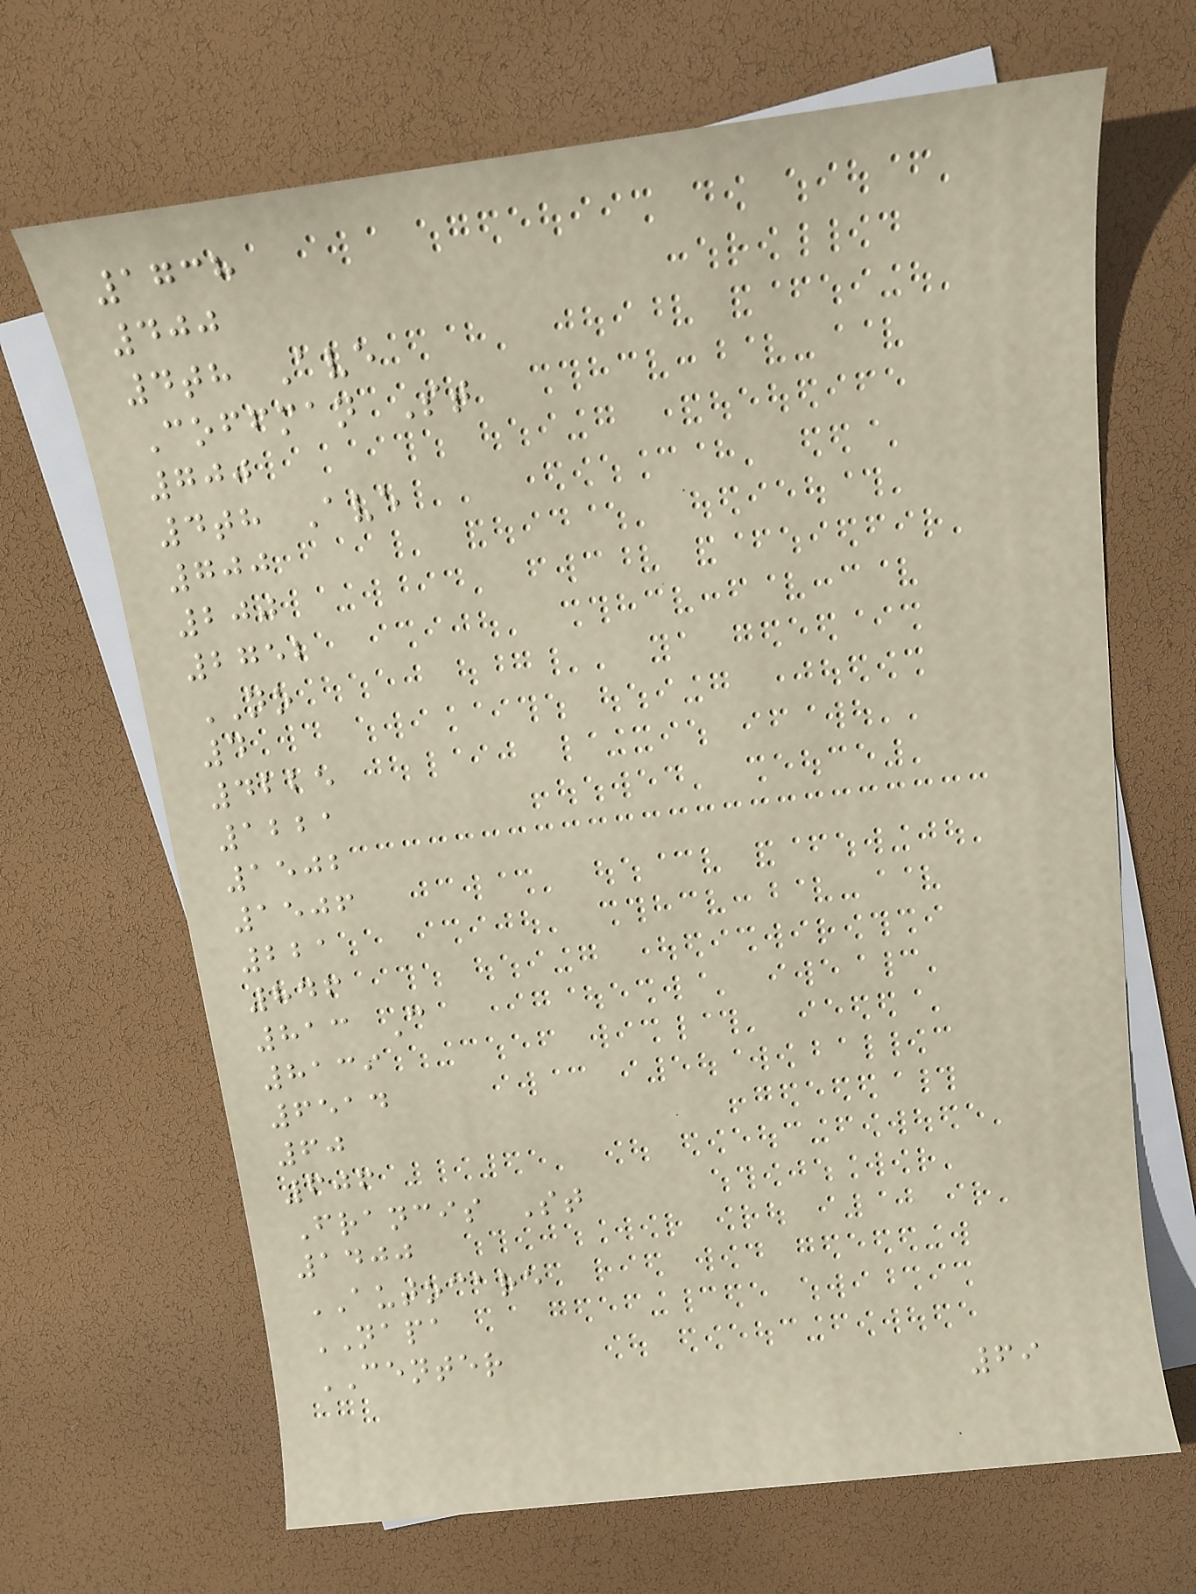1738
400
4th Ave
Coffman St
700
4th Ave
700
200
2752
NO
4
4225
1221
1502
1506
221
846
813 C
8139
6514
60
606
Francis St
1400
AUTOCARE
NAPA
CENTER
69
